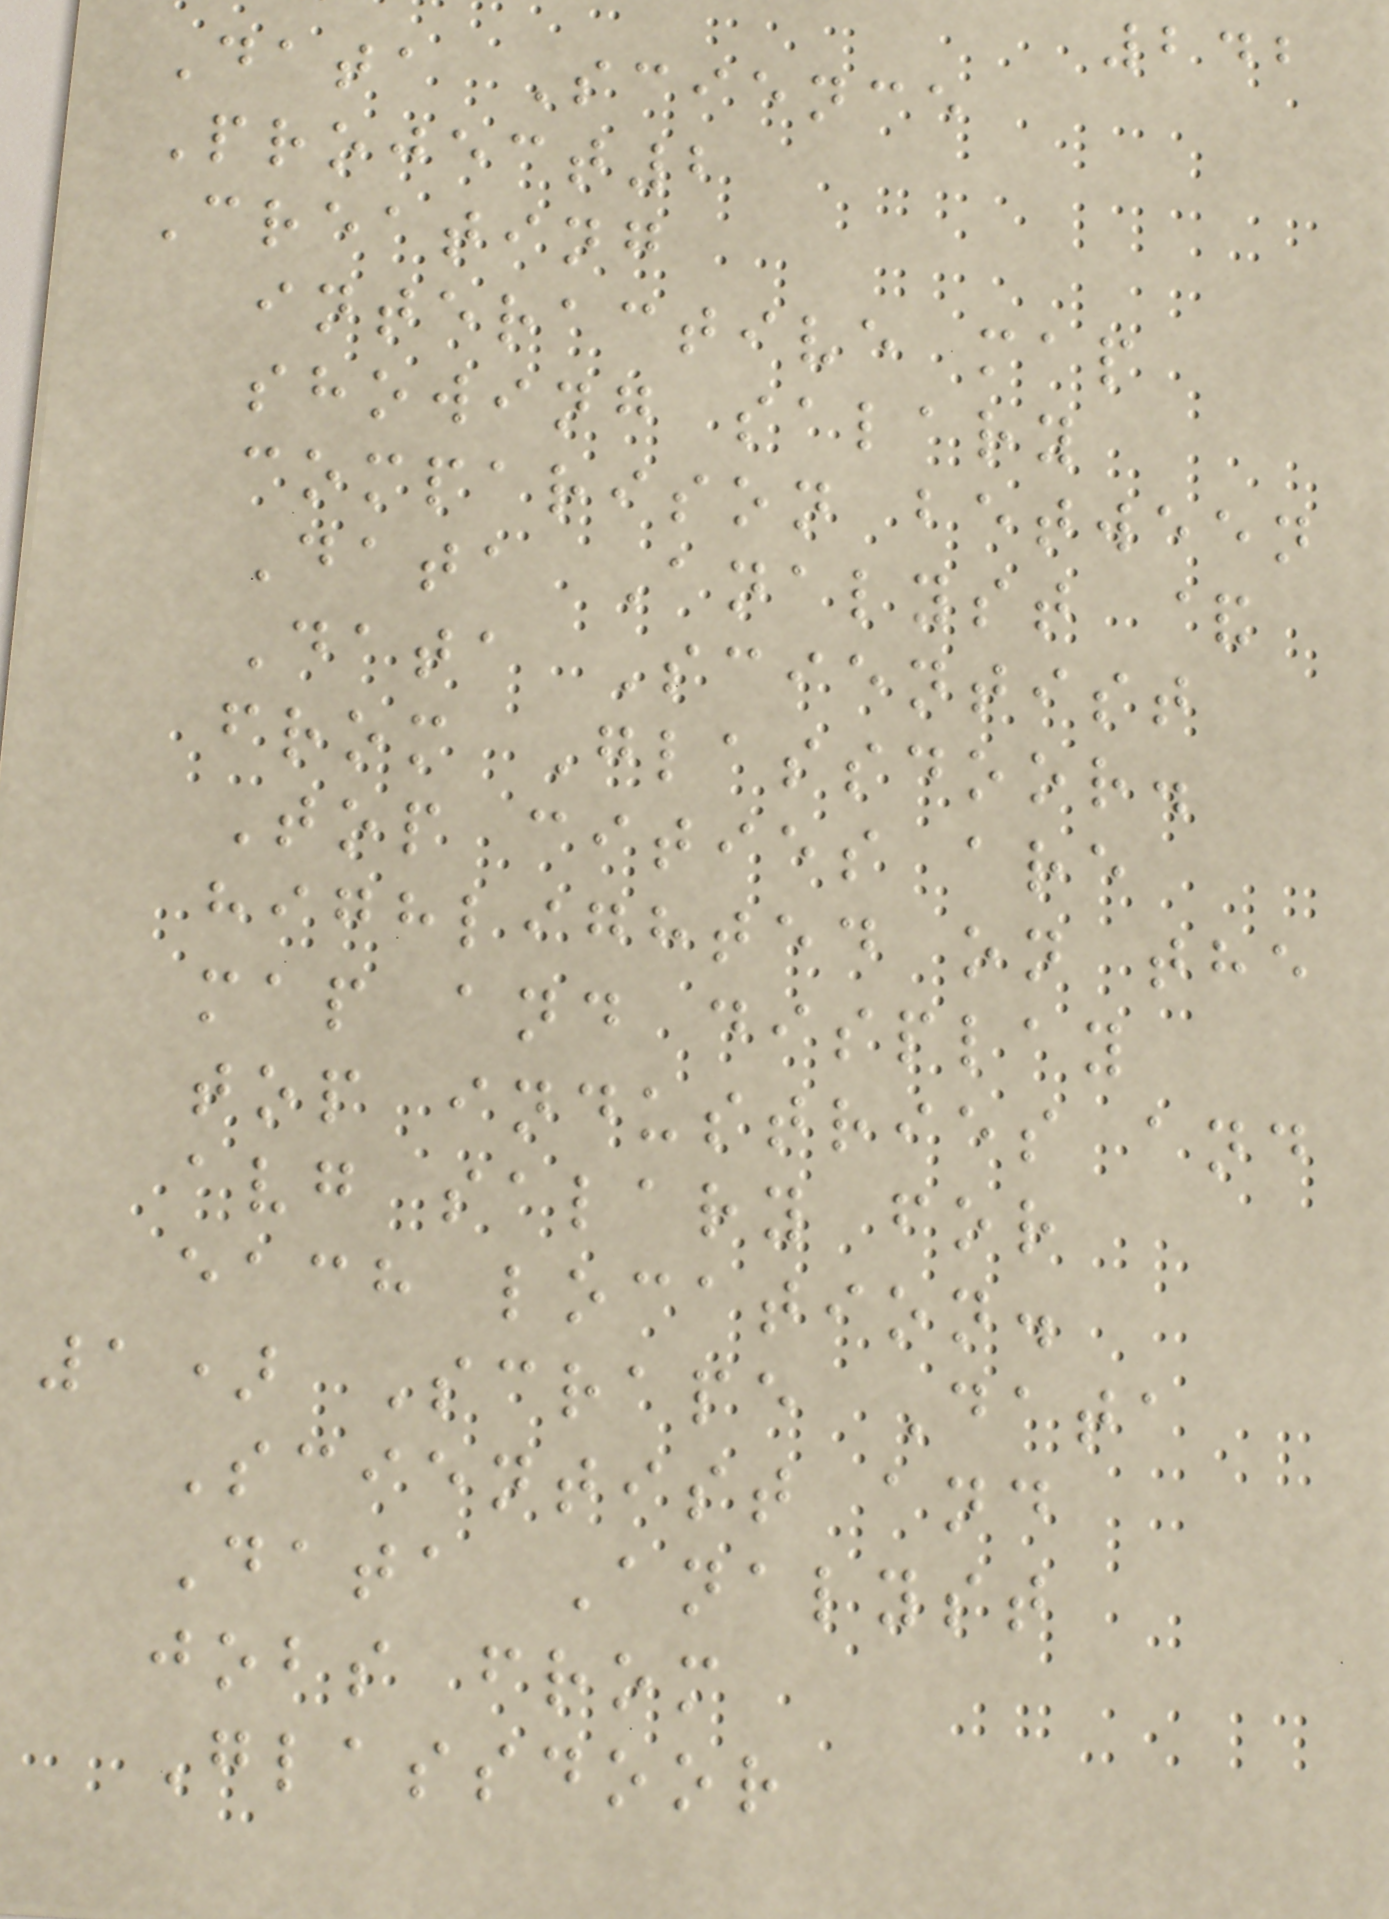242
Data Science
Project2
Creating
interactive map
showing salary
comparison between
Data Analyst &
Data Scientist
from Glassdoor.
Top cities are
highlighted on the
map and display
top industries and
avg salary for
each location.
1) Scrape Data
Scientist and
Data Analyst
jobs from
Glassdoor
